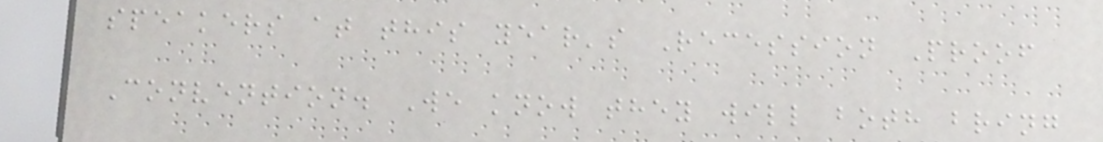speakers at this year's Recession Proof
Convention. We know they will both bring
